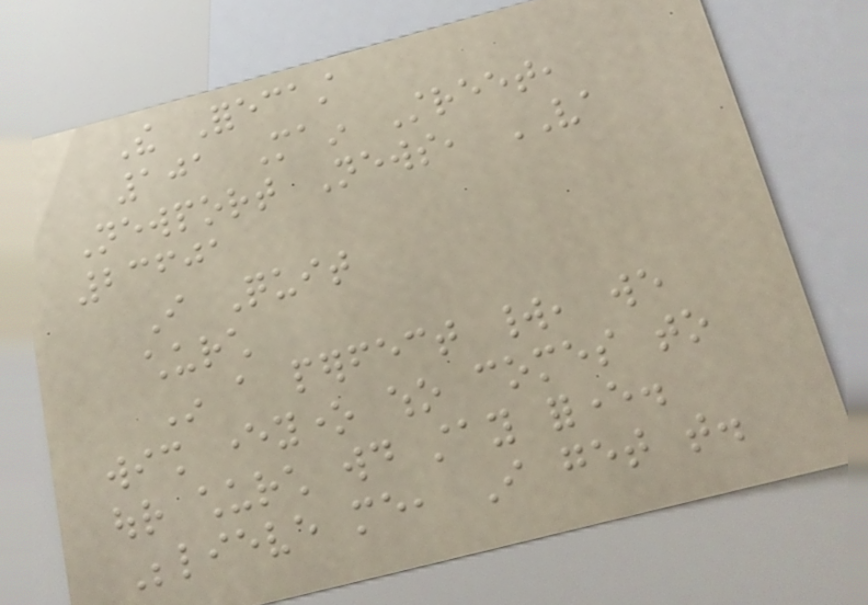The Forecast
101 Main Street,
Newport News, VA
23601
I Quit
church
In a perfect world, we
wish everyone who comes to
our church would stay forever.
Believe me, I get that.
